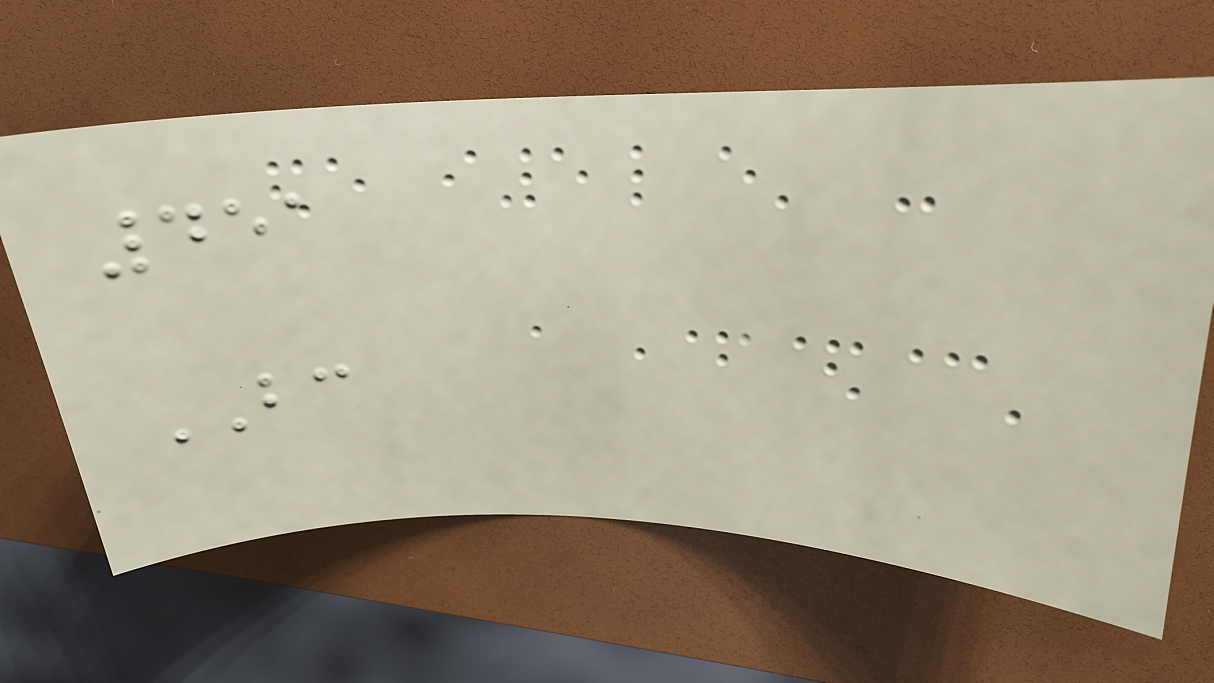451
BC
